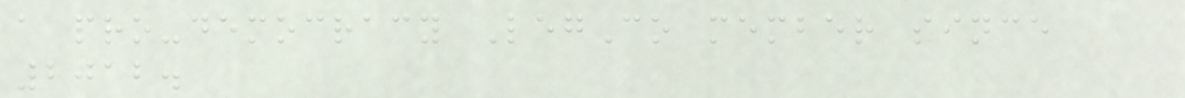a pro-democracy LegCo member since
2012.
